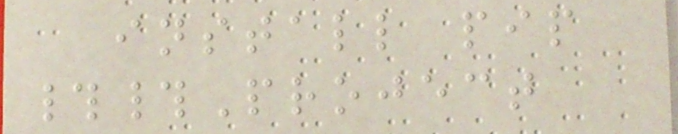install pip
##Project
